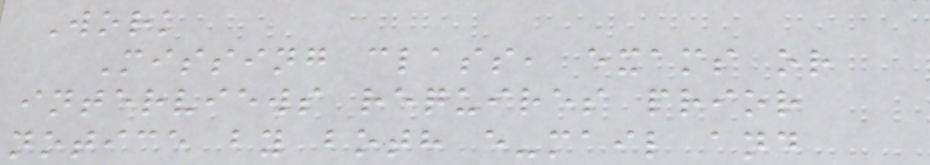Work
Missing class, exams or
interviews requires prior
notice by both e-mail and
